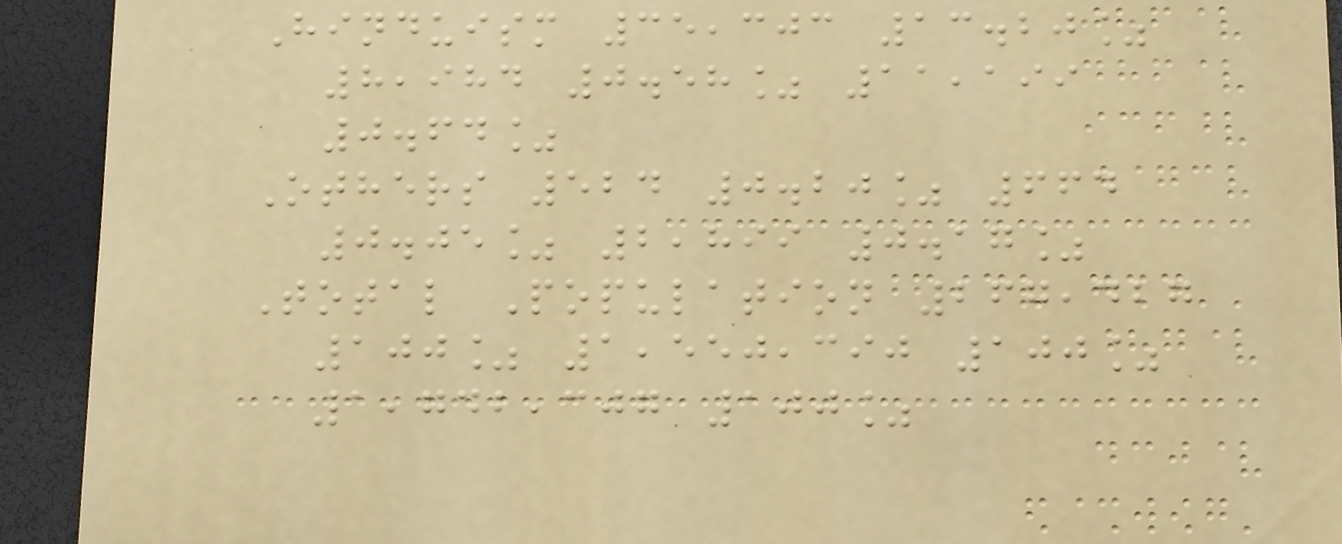Hinduism 35,303 13.20%
8,984 0.58% 11,199
0.64%
Others 524 0.20% 664
0.05% 2,899 0.17%
Total Population 267,427
100% 1,550,390 100%
1,742,307 100%
